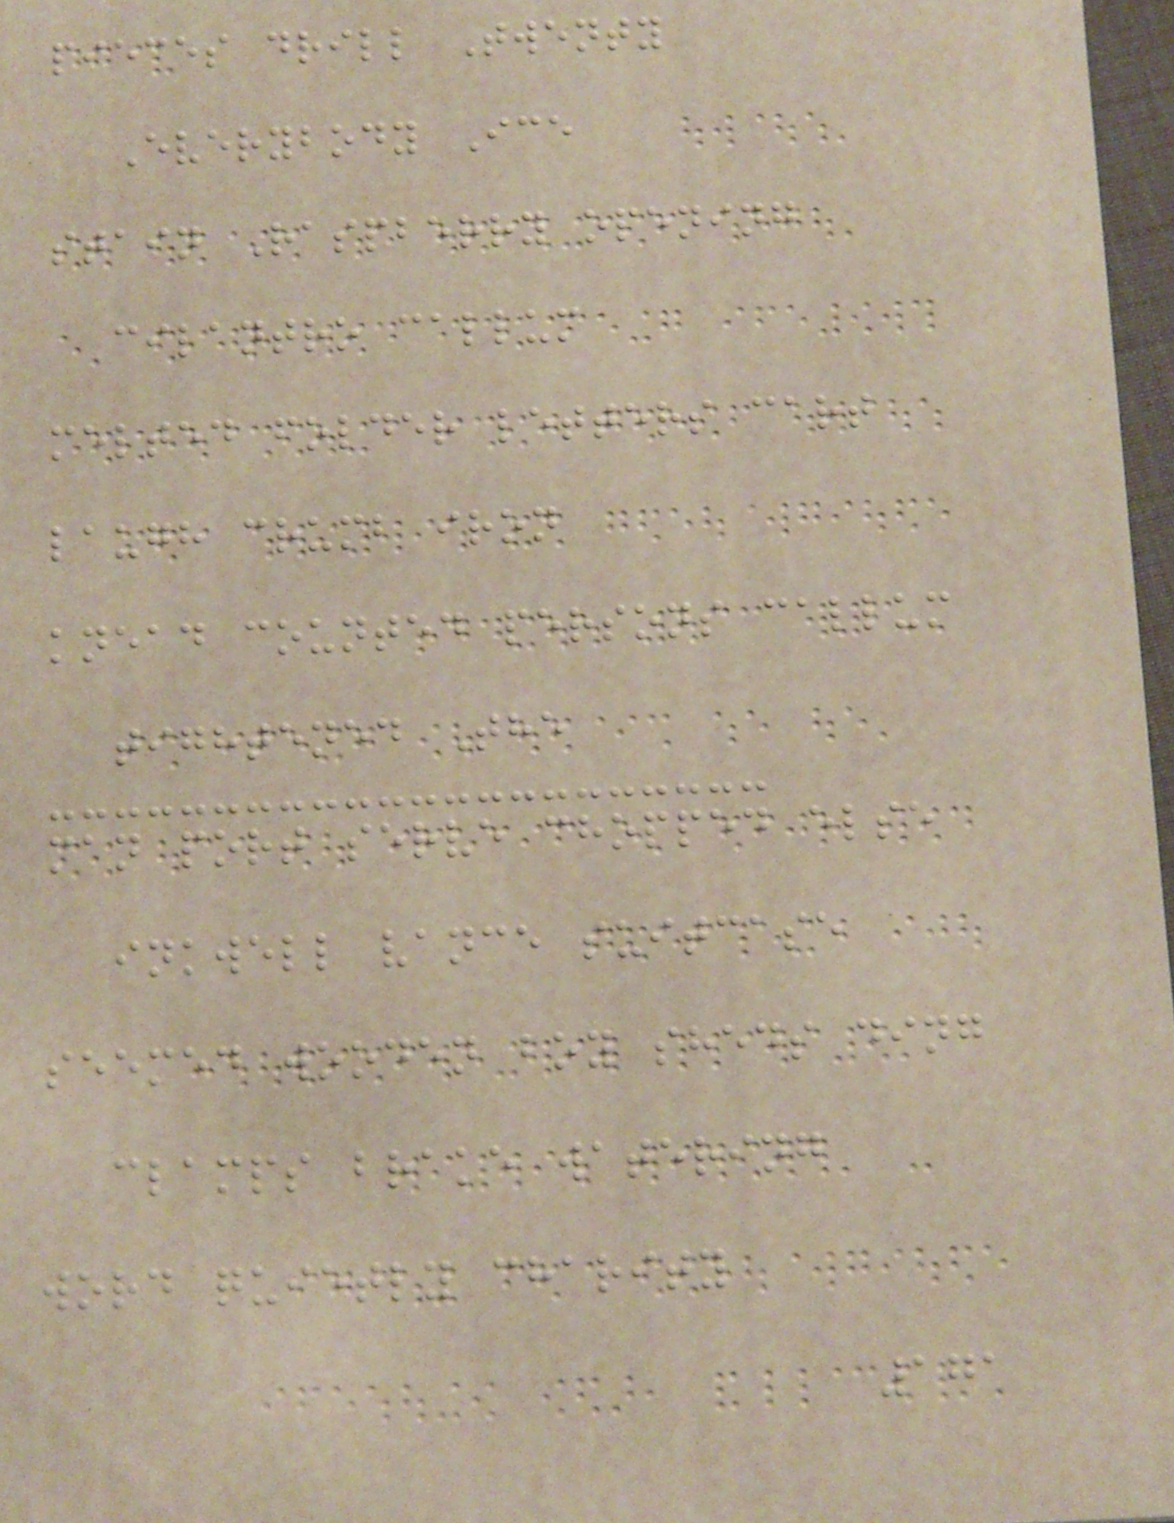pieces drill Twenty
Everybody Ice
stain Raspberry opening
cilantro callum
melted folder letters cart
laugh crumb iron
knead counted persons callum
tightened The
man port serve chopped else
inkwell vance suitcase
seemed wooden boy sheds ding
clamps brake watering
word quietly charity
171
